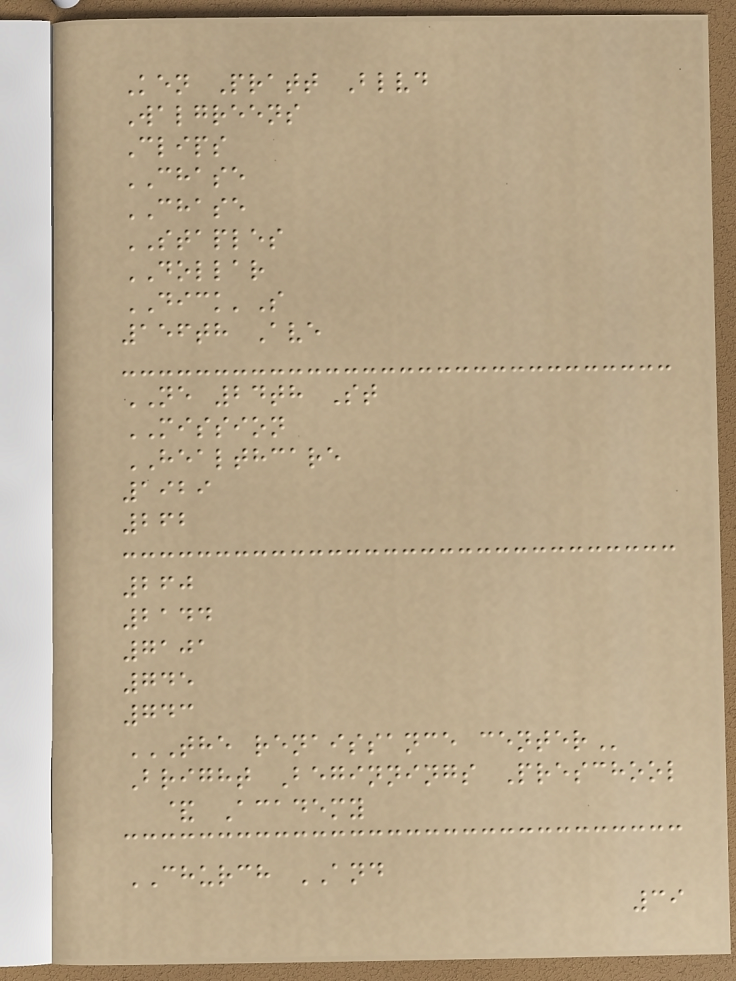Ken Pratt Blvd
Walgreens
Clips
CHASE
CHASE
STAPLES
DOLLAR
DICK'S
156th Ave
NE 24th St
MISSION
HEALTHCARE
1929
262
260
2144
7101
745
743
THE RENAISSANCE CENTER
Bright Beginnings Preschool
& Academy
CHURCH AND
39
